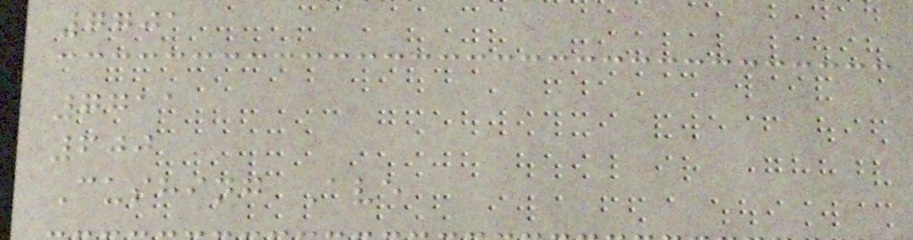7701
7711
600
Cushing Ave
